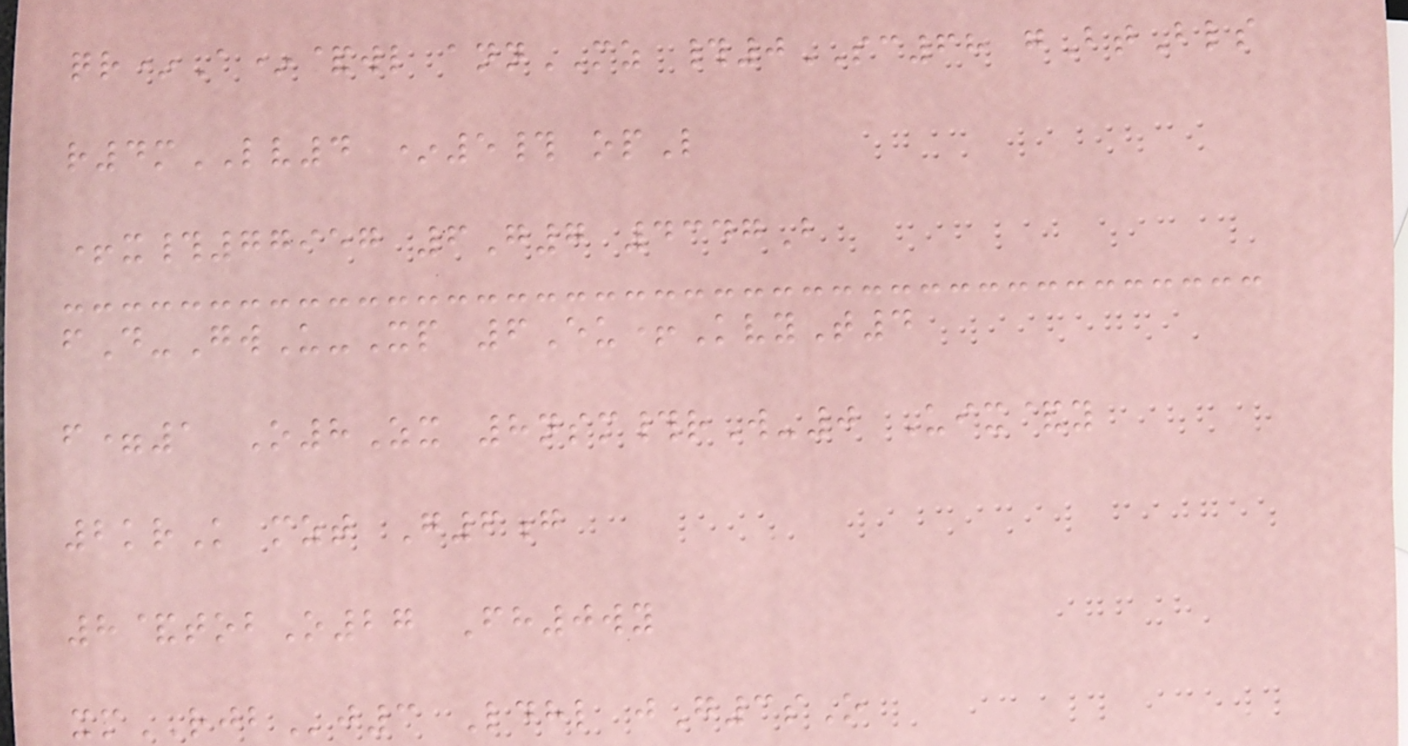qr*A*&wl annMZ #0SC68 gBtBls
r4mLV4 *5# opL
+x#77957 6G7 4347B
fD-GwU-Xp 6Eu+KvyT4
f=1 O8Zx 8nsm#rW-0 Uix&y
2krK mzt G6g
8&tobO27 Fh0wy
xmRJBj3 Ldhl jG3sO
